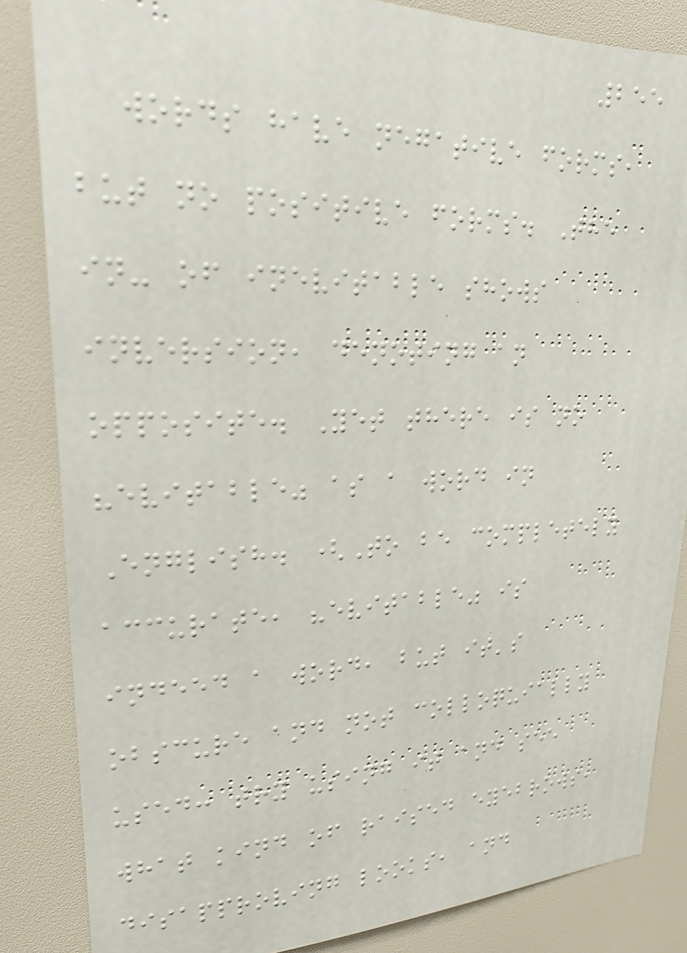255
words have negative forms,
but no positive forms. The
in- of inevitable shows
inversion, denoting an
opposite. Yet there is no
"evitable" as a word in
English. (To be completely
accurate, "evitable" is
indeed a word, but it's
obscure and not colloquially
used: try using it and see
what kind of raised eyebrows,
disapproving looks, and
